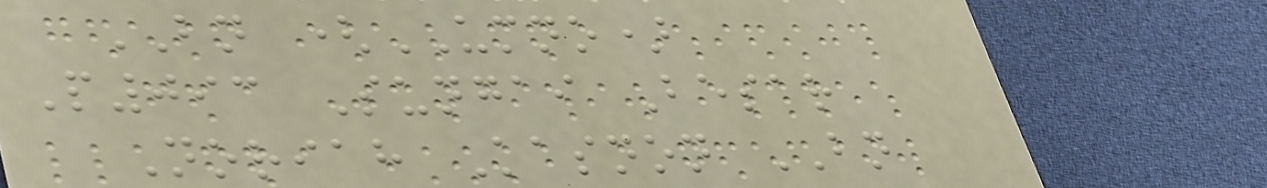BN (UMNO)
P093 Sungai Besar
Noriah Kasnon BN
